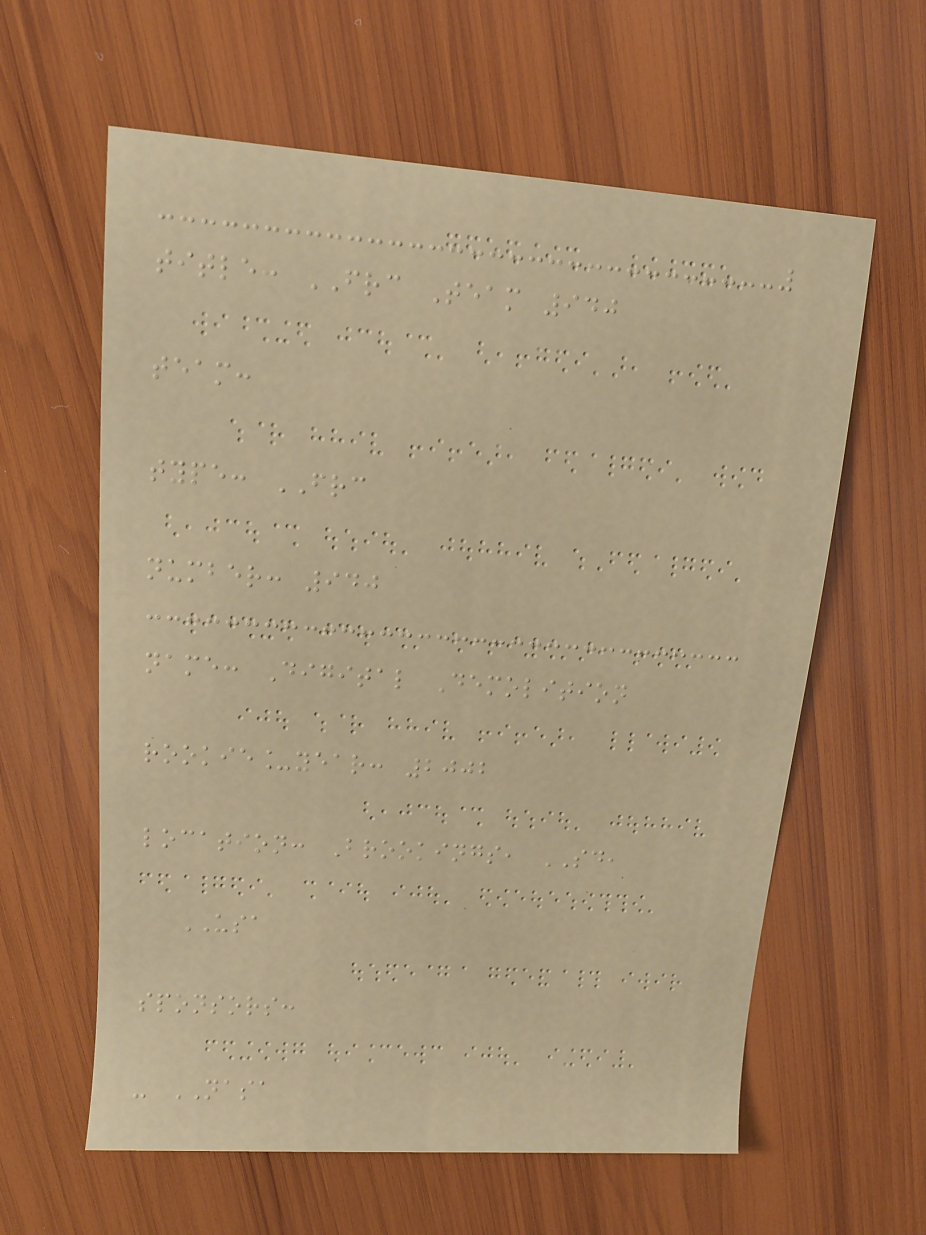title: FRC Team 940
team:
type: FRC
number: 940
name: Digital Demolition
rookie_year: 2002
location: Brookings, SD,
USA
sponsors:
- NASA
